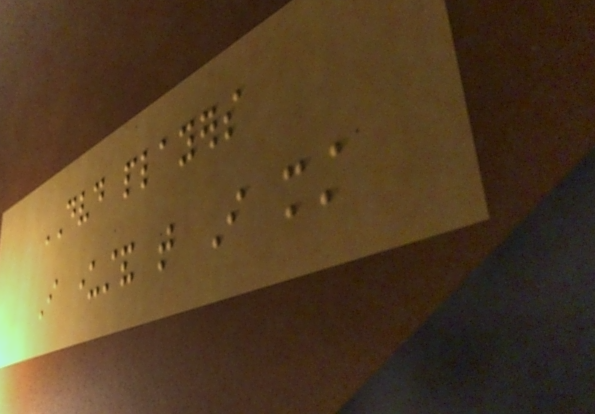DVD players
I understand that I must
